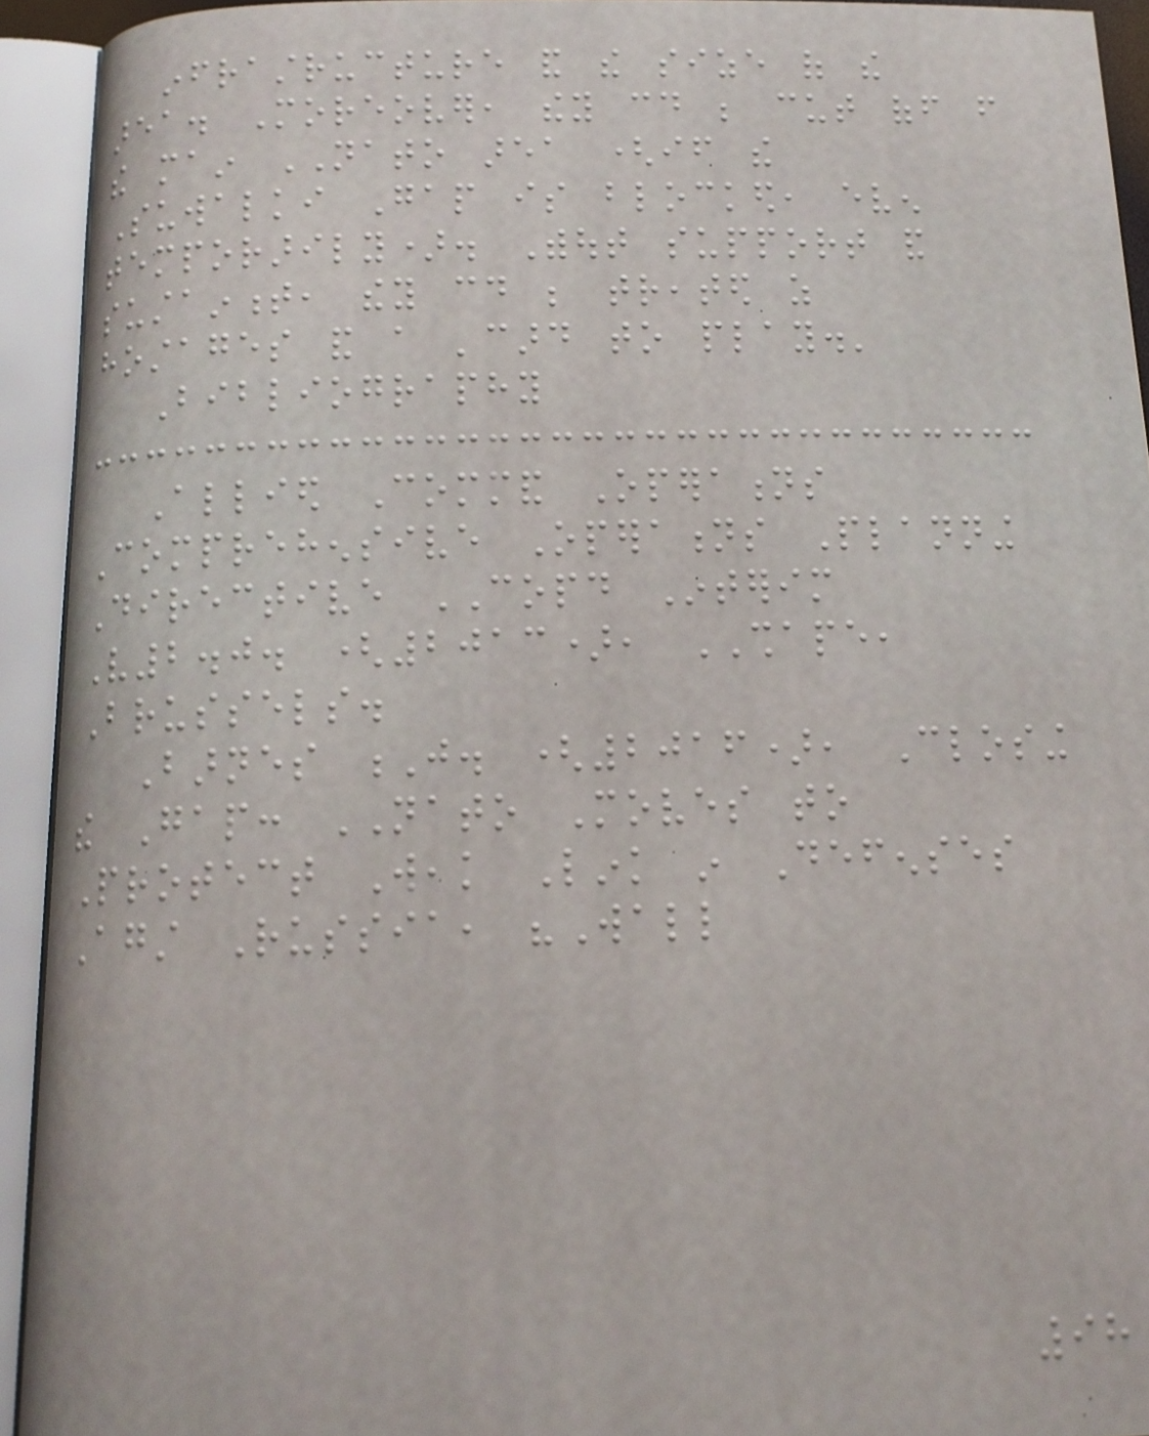infrastructure and the size of the
area. Moreover, they could be cut off from
the main NATO area (if the
Suwalki Gap is blocked, even
temporarily). Without support and
sustainment, they could be treated as
hostages and a 'card to play.'
Bibliography
Allied Command Operations
Comprehensive Operations Planning
Directive COPD Interim
V2.0. (2013), SHAPE,
Brussels.
Barnes J. (2016), Closing
the Gap: NATO Moves to
Protect Weak Link in Defenses
Against Russia, "Wall
98
